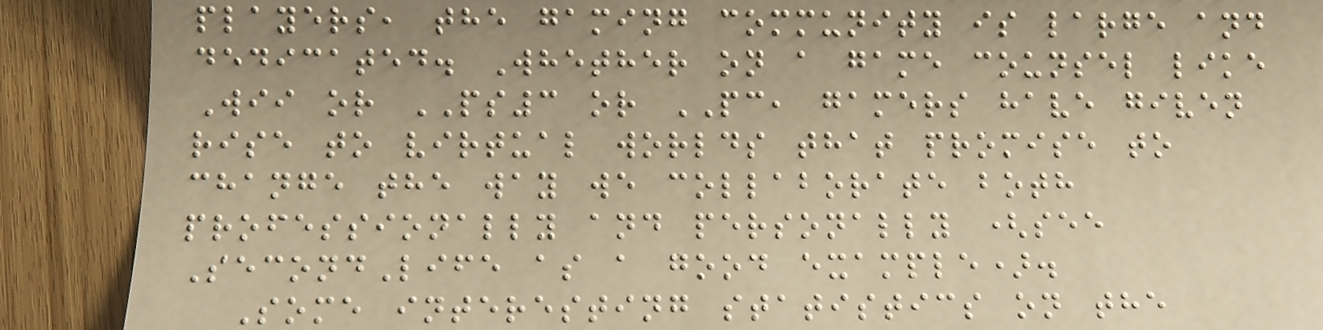players, the gaming community is large and
dedicated. Whether on a game counsel like
Wii or PS3 or PC, gamers have given
rise to virtual worlds that promise to
change the way we collaborate both
professionally and personally (see
SecondLife as a good example).
Some interesting statistics on the
